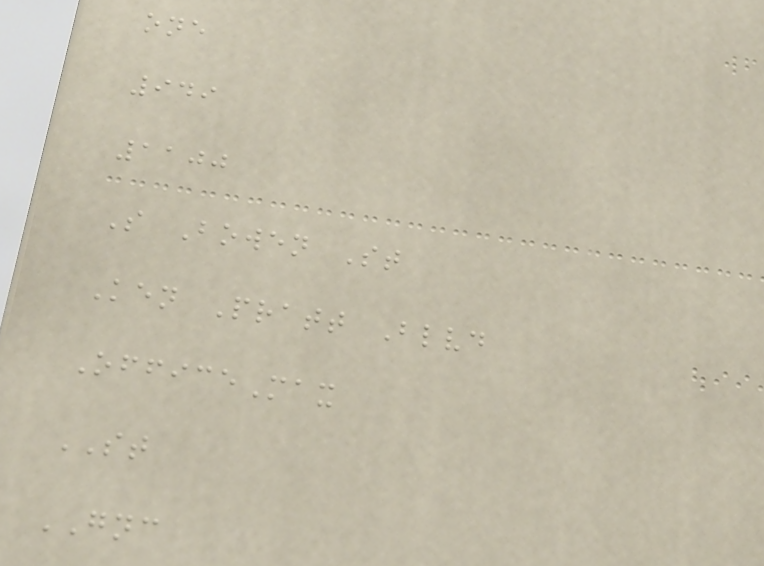one
949
1100
S Bowen St
Ken Pratt Blvd
OfficeMax
ST
GNC
